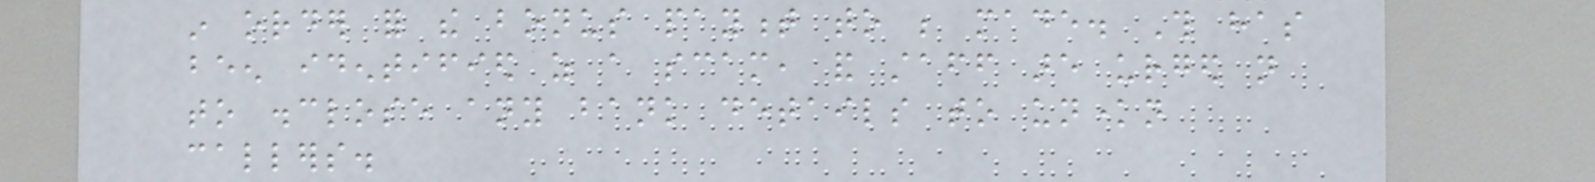in order for the bonus payment to be made. This has
been identified as a scam, and staff are urged not
to disclose any bank details to unknown
callers.
